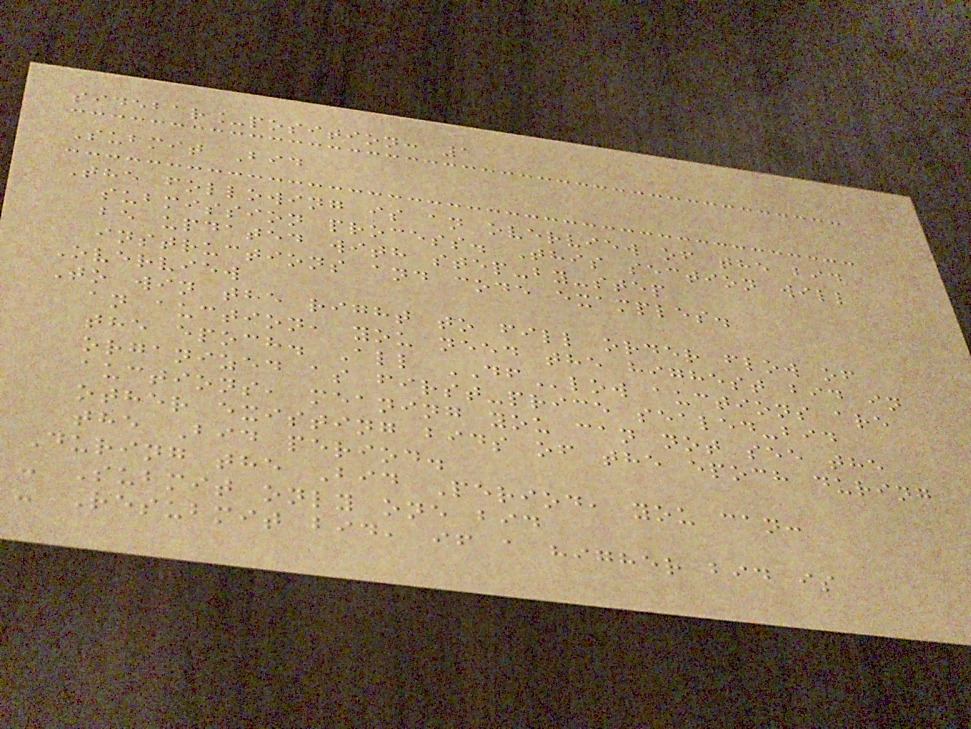sidebar_position: 1
Submit Bid
The following is an overview of the bid
submission process. This section will
be updated with step-by-step
instructions and code examples.
Overview
To win the right to fill order flow of
an auction, you need the highest bid in
the epoch. All DFlow auctions are
organized as first-price sealed-bid
auctions, meaning you can not see the
other existing bids of the epoch during
the Bid period.
During the Bid Period, you can:
- Submit only one bid
- Resubmit bid, if a higher bid is
